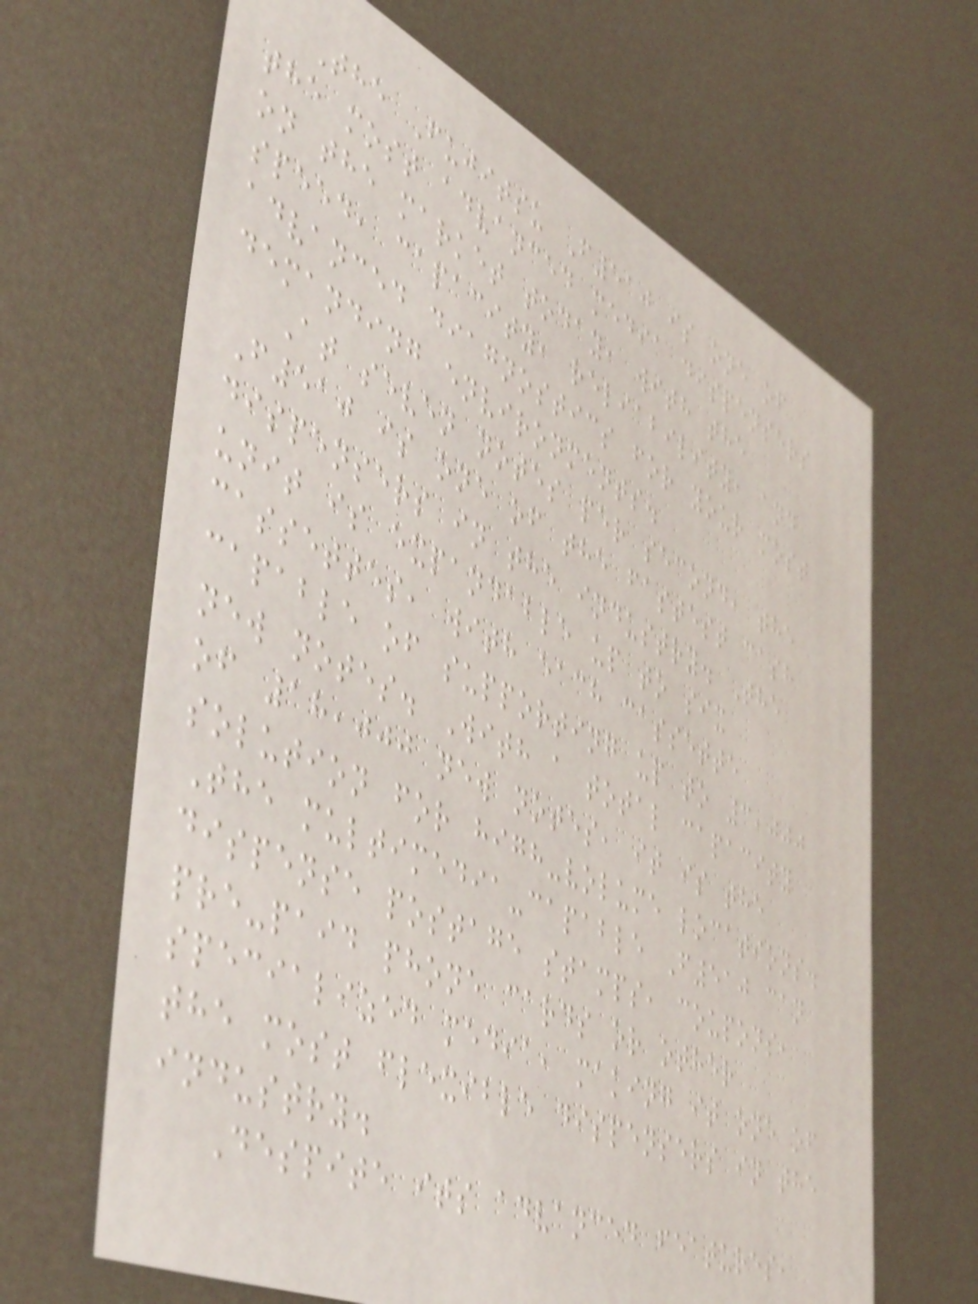The Fujitsu F510 is one of
the most advanced media dispensers
on the market today, with the
speed, capacity, reliability, and
advanced diagnostics for your most
demanding environments.
At seven notes per second, the
F510 is one of the fastest cash
dispensers in the industry. The
unit is expandable up to six
cassettes, with each cassette
capable of supporting up to 3,000
new notes. With a total capacity
of 18,000 new notes, it is the
solution for high-volume locations.
The multimedia-capable F510 can
dispense postage stamps, coupons,
pre-paid phone cards or other
specialized media, making it one of
the most flexible dispensers in the
industry.
Despite its advanced features,
